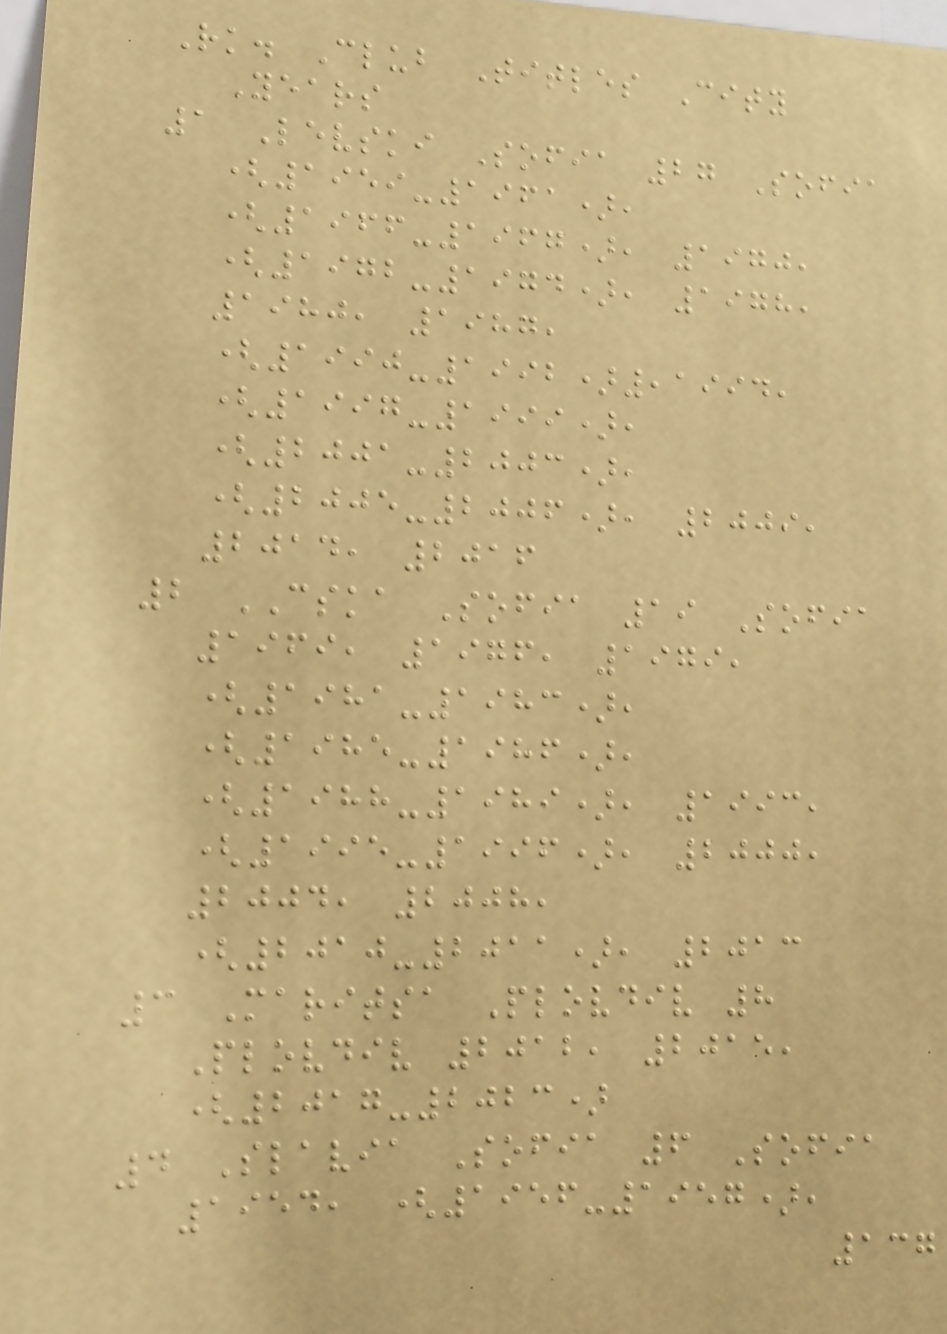Rk. Club Titles City
Years
1 Levski Sofia 27 Sofia
(1959-1961),
(1966-1967), 1970,
(1972-1974), 1978,
1980, 1987,
(1990-1992),1994,
(1997-1999),
(2001-2003),
(2005-2006), 2009,
2014, 2016
2 CSKA Sofia 19 Sofia
1969, 1976, 1979,
(1981-1983),
(1985-1986),
(1988-1989), 1993,
(1995-1996), 2000,
2004, 2008,
(2010-2011), 2013
3 Maritsa Plovdiv 8
Plovdiv 2012, 2015,
(2017-2023)
4 Slavia Sofia 6 Sofia
1954, (1956-1957),
137
